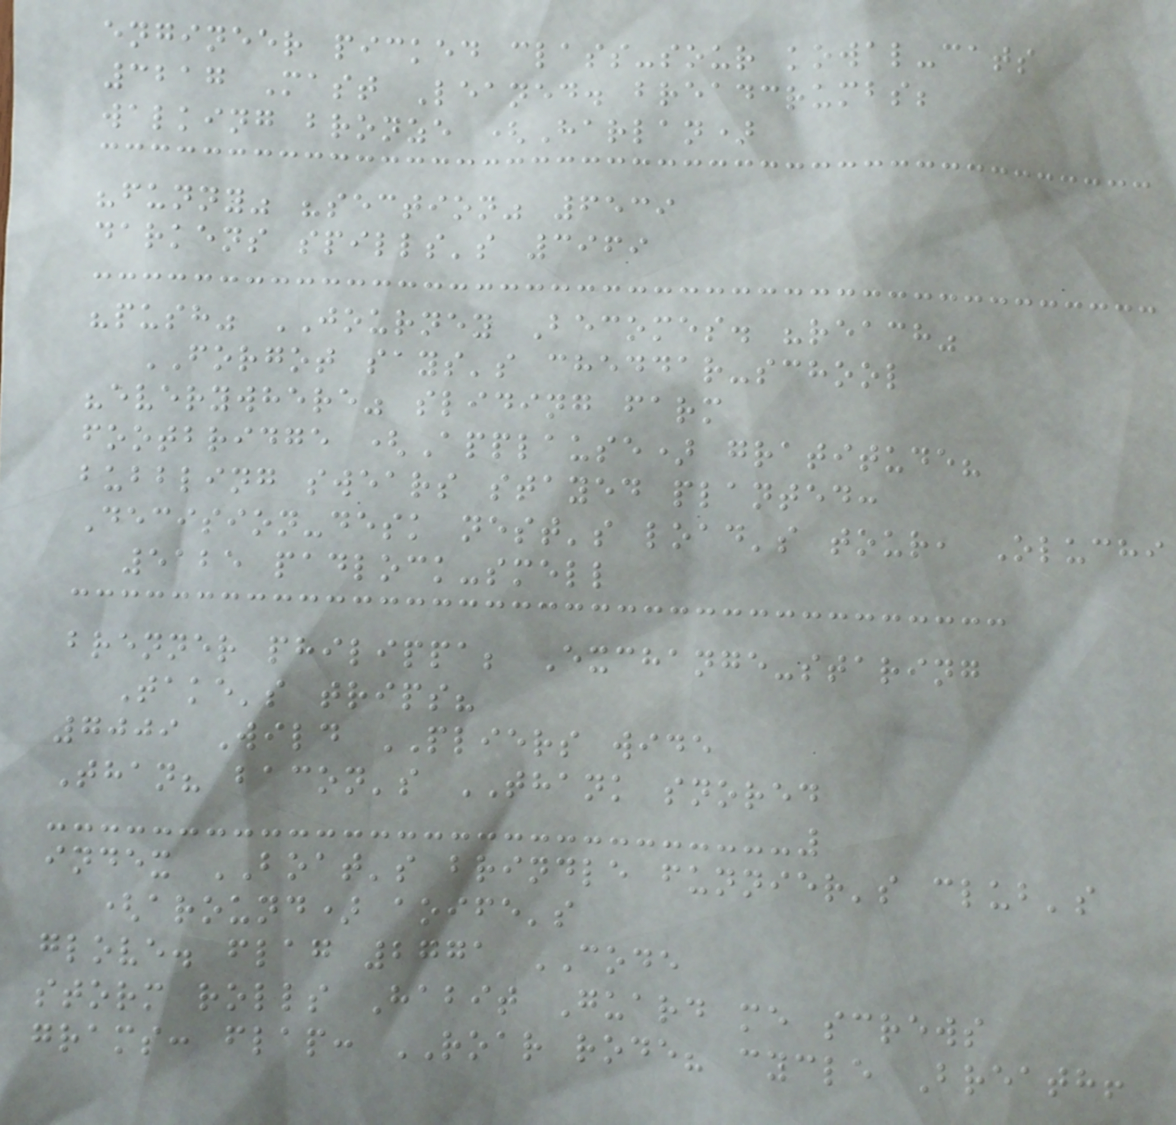engineer picked class-sour kowal-cats
3217 Mast Leaned. breadcrumbs;
walking bronze (Harlan)
"funny" "section" 6539
darkens spills's 3969
"push" JOURNEY Becomes. "reach"
FORGOT says's cheddar-school
"everywhere" sliding farm
footbridge (Applause) gratitude?
bubbling swears stayed planted:
Decision-desk nest's load's tour, Oluchi
5125 padlock-smell
brenner philippa; Exchange-staring
Take's trips?
7009 Wild PLIERS wide
Than? bacon's THANK snored
index BOAT's brindle funnier's club's
(around) aoife's
glove. flag 2771 CODE
storm rolls Habit Guard me screws
grams: flap: ROAR rode? cycle Breath!
